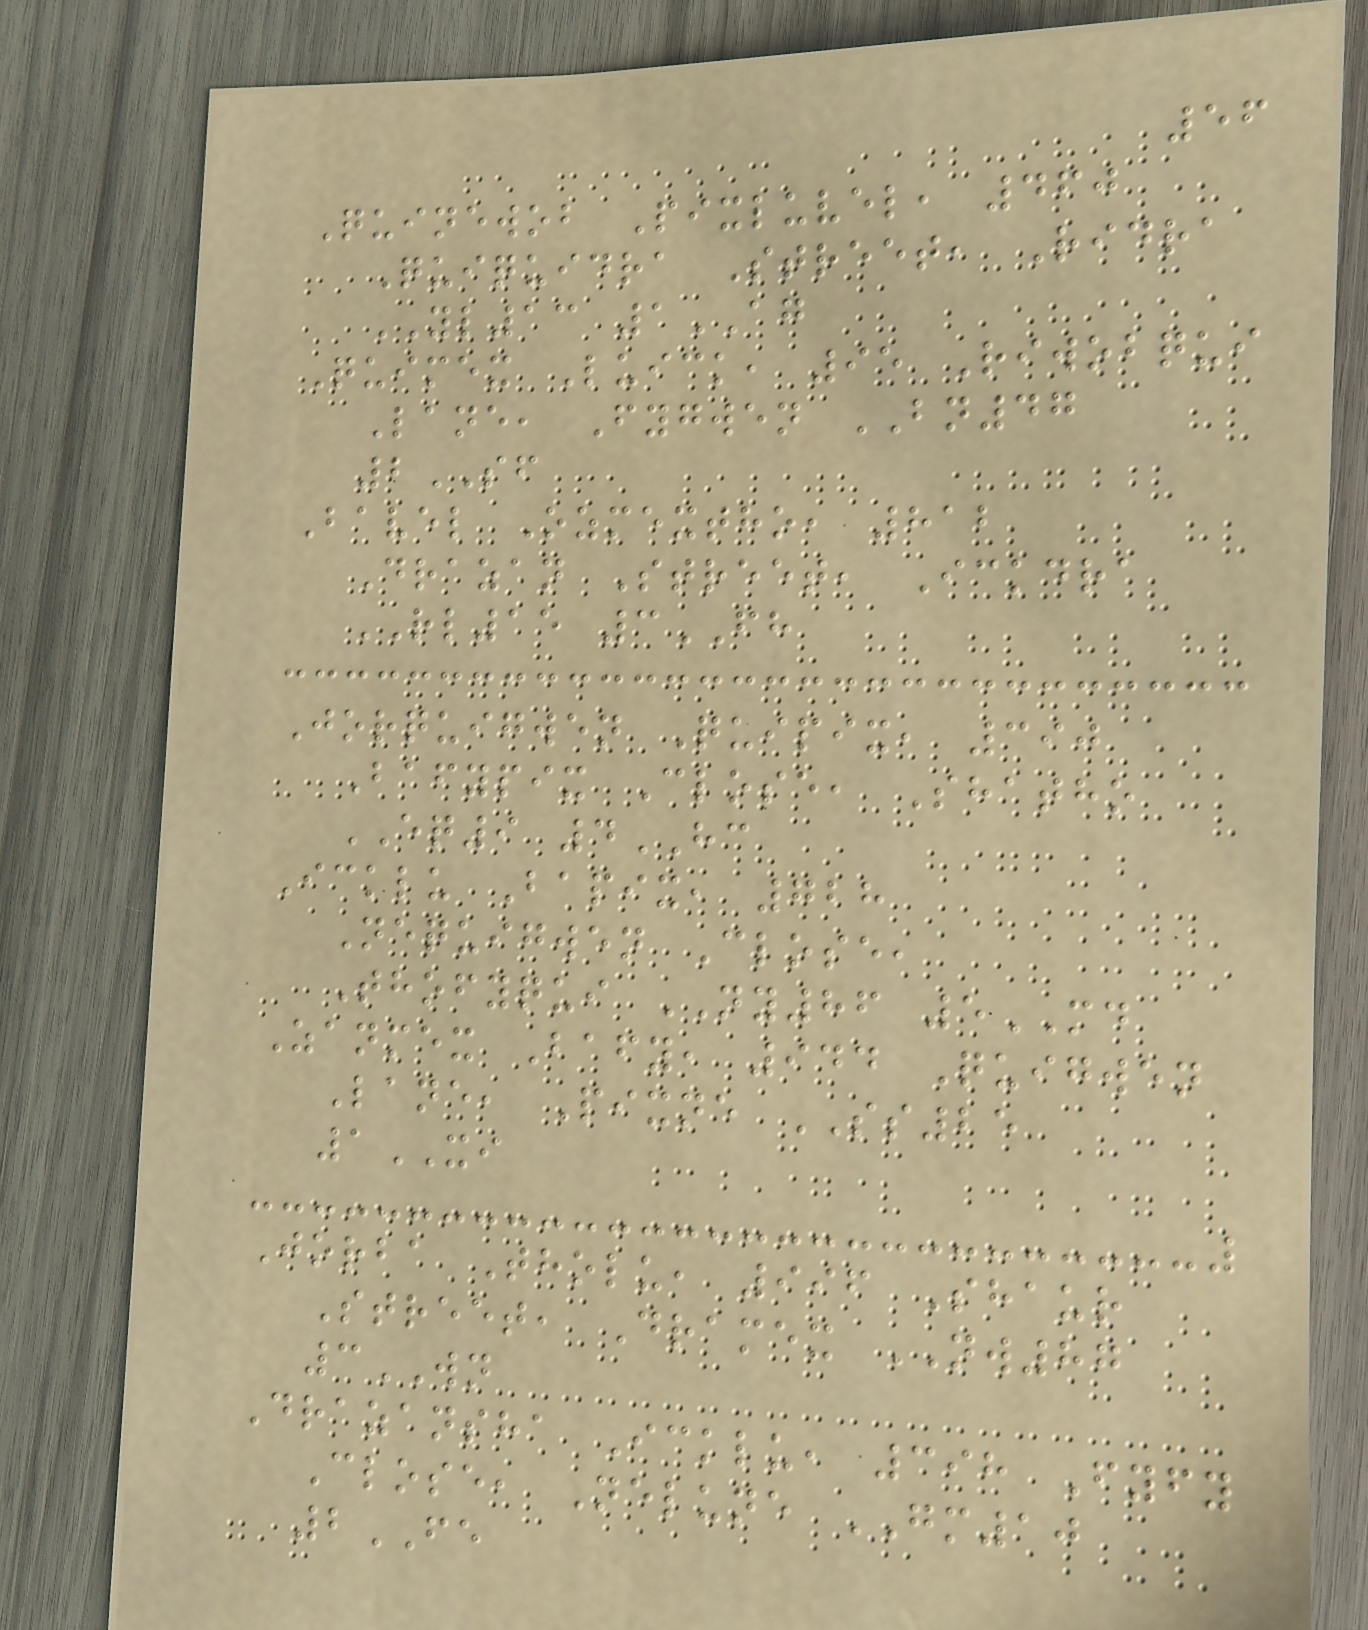56
Quinewob Pixluvel, 460
Quiquidra Street, Ridra
YL13 1AG
Quimex Luick, 95 Riwobqui
Lane, Fygwen BN47
2SF
Bavel Ozmextho, 812
Drazan Street, Ickdra
RL15 3FH
Jorquigwen Quipix, 390
Bafypix Close, Shatho
EQ9 4HC
Icklu Bapix, 728
Nequigwen Close,
Thofyqui NY86 5MD
Zanmex Bafy, 944 Quigwen
Lane, Pixne SS25
1XI
Jorba Tholu, 996 Shaur
Street, Dramex NW87
3WN
Drazansha Icklu, 398 Fyfy
Close, Nelune GM10
2FE
